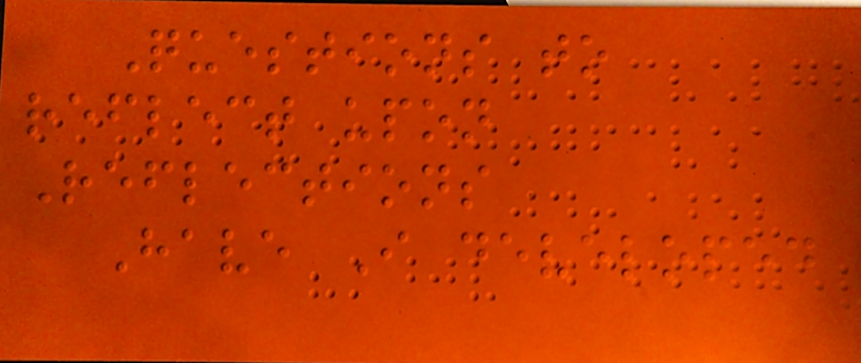Questions to
reflect upon
Reflections
Have I developed
